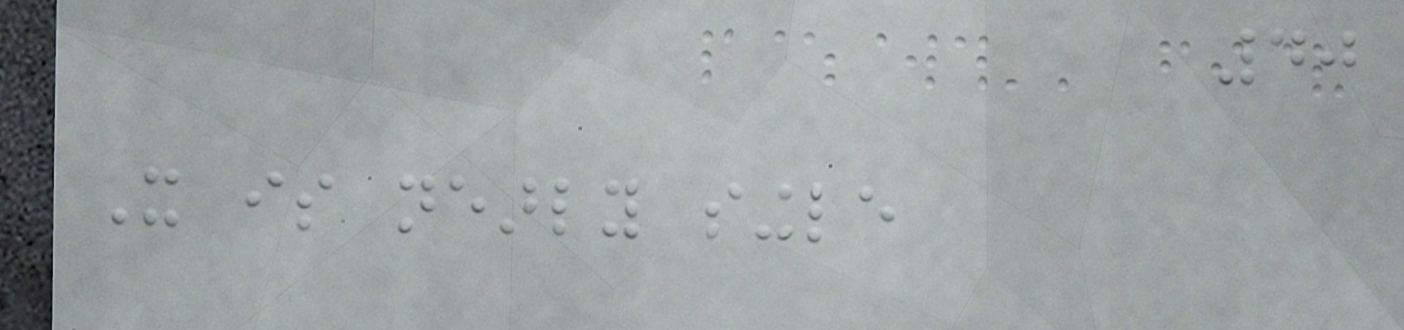40
It is nearly single
